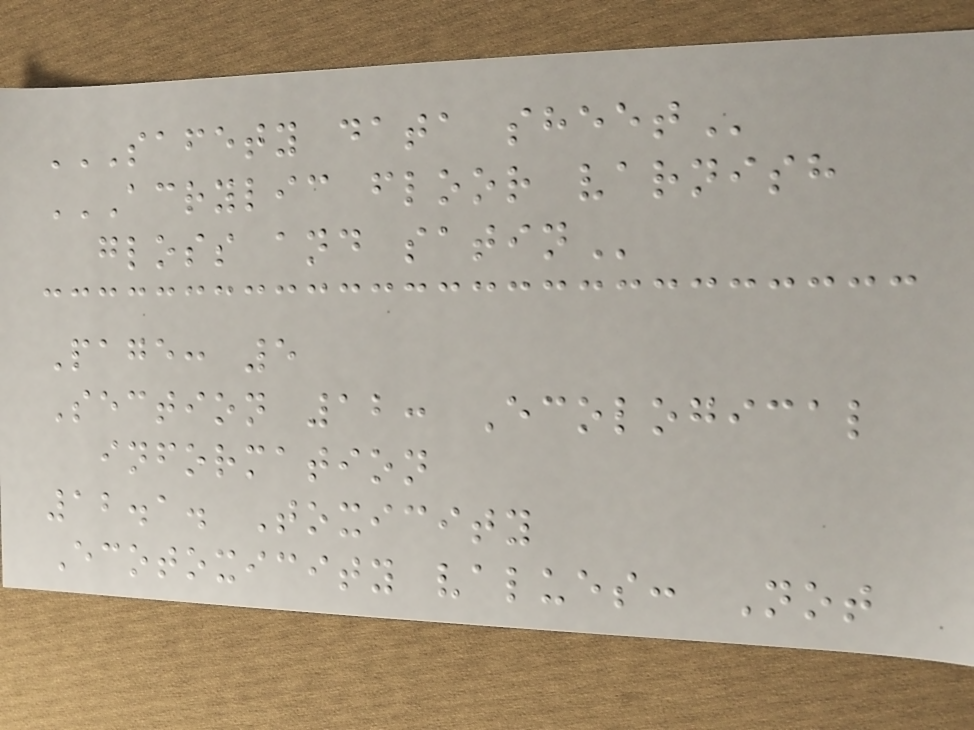SAFETY DATA SHEET
ACRYLIC FLOOR VARNISH
GLOSS AND SATIN
Page: 5
Section 12: Ecological
information
12.1. Toxicity
Ecotoxicity values: Not
